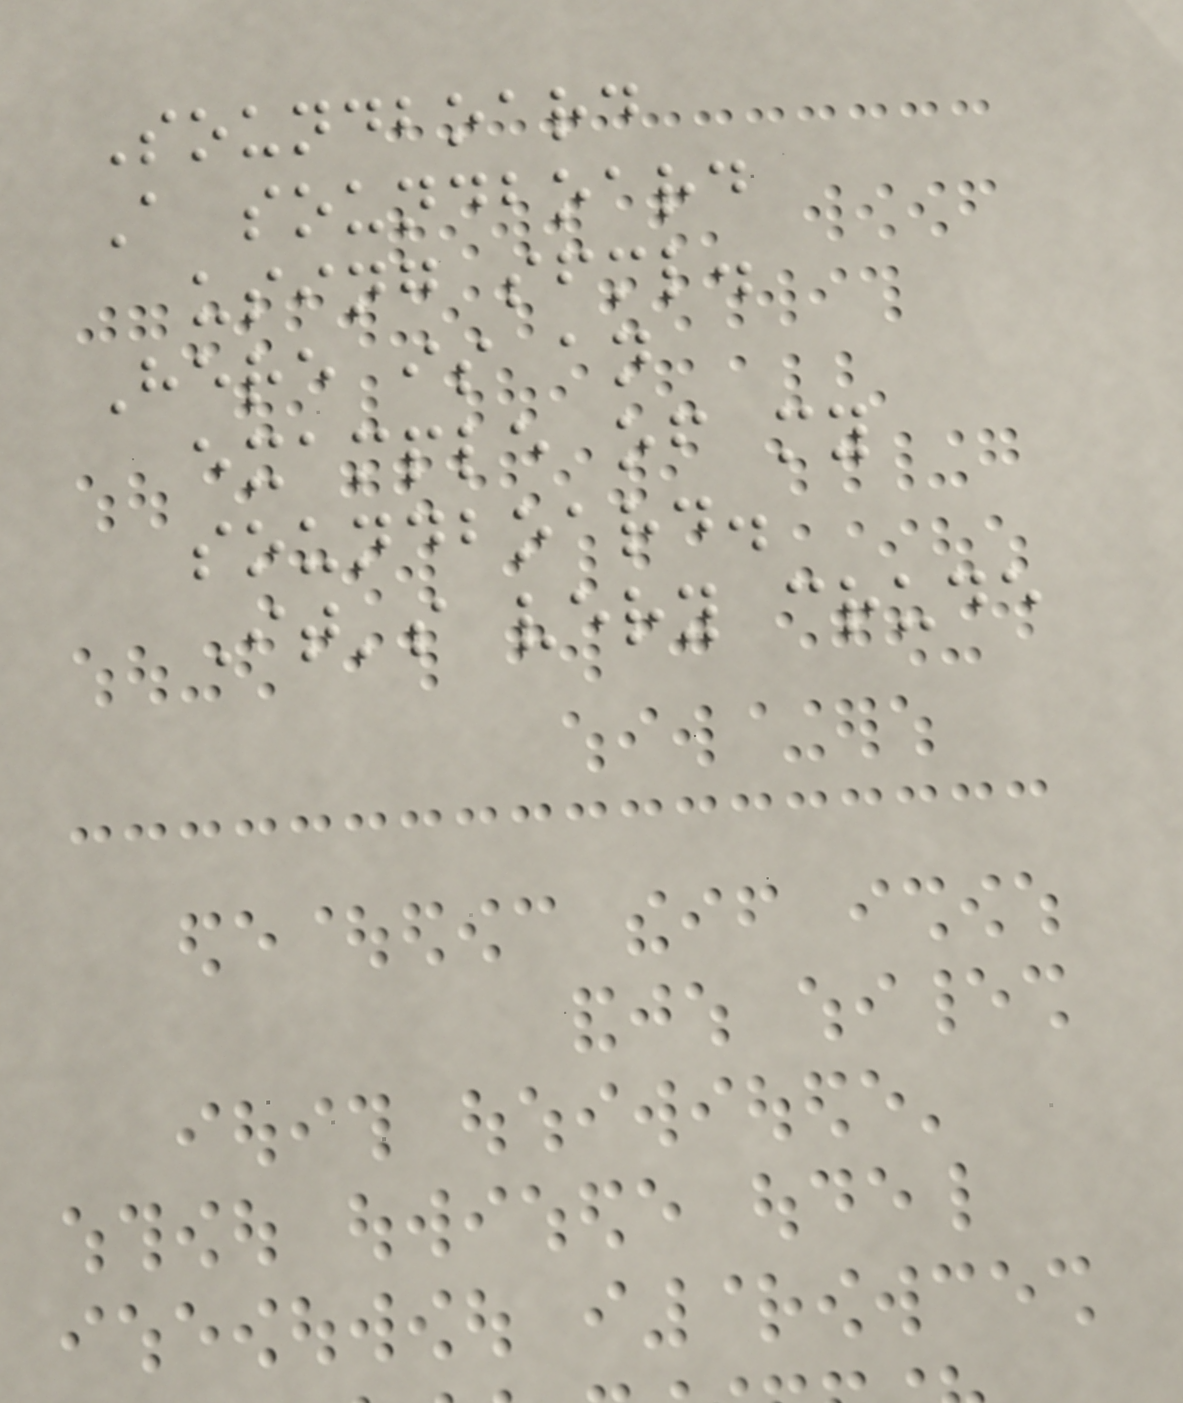Soundboard
A soundboard
using sfml.
Here is an
example of my
soundboard.
It's very crude
